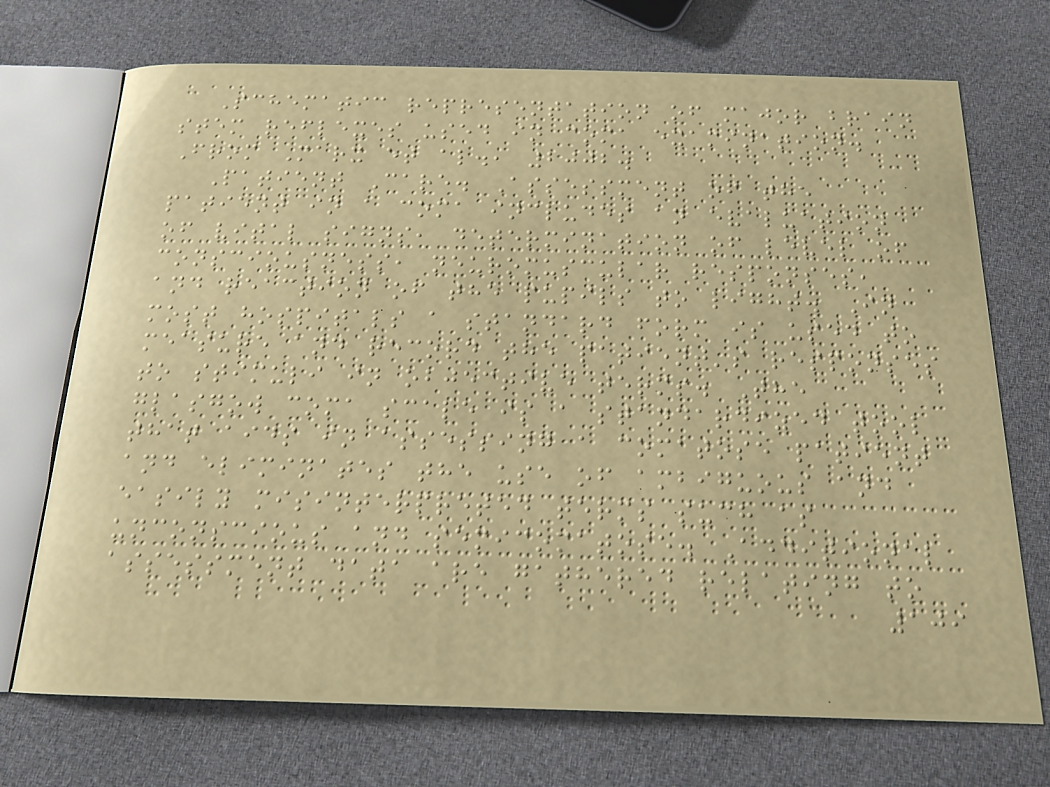Schematic representation of major brain
stem reflexes used in coma examination.
From Marx et al., 2002.
Patient Care. Assessment of the
patient in a coma includes an evaluation
of vital signs, determination of level of
consciousness, neuromuscular responses,
and reaction of the pupils to light. In
most hospitals a standard form is used to
measure and record the patient's responses
to stimuli in objective terms. The
glasgow coma scale is a standardized tool
that aids in assessing a comatose patient
and eliminates the use of ambiguous and
easily misinterpreted terms such as
unconscious and semicomatose. Additional
assessment data are gathered relating to
109
